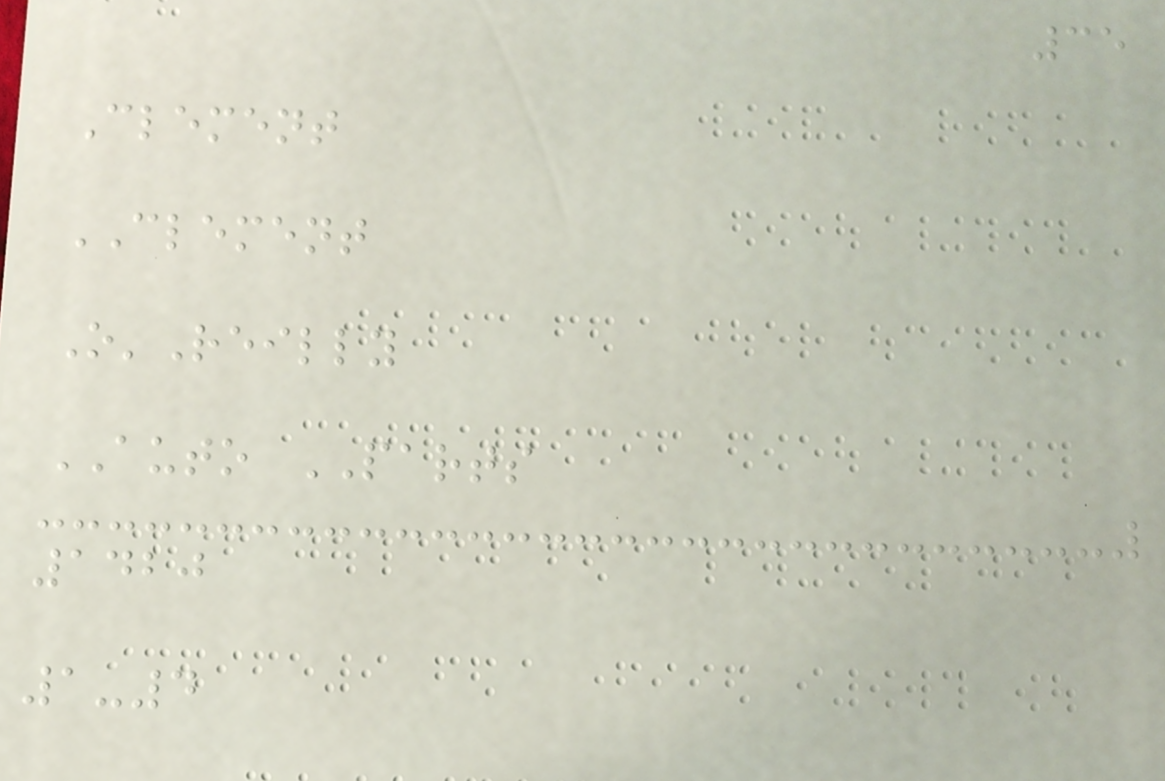35
Clement
CLEMENT
O'Reilly
AUTO PARTS
1420
1-4
